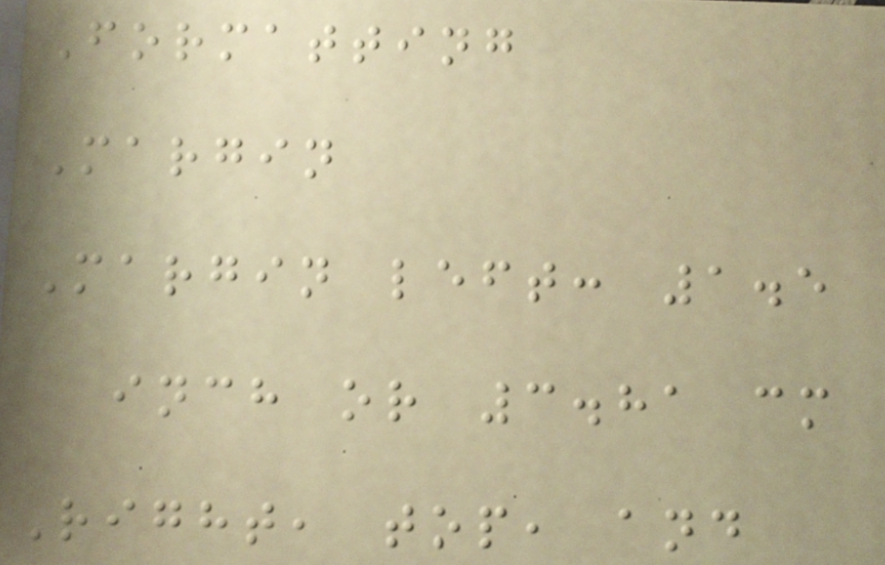Formatting
Margin
Margin left: 1.5
inch or 3.81 cm
Right, top, and
